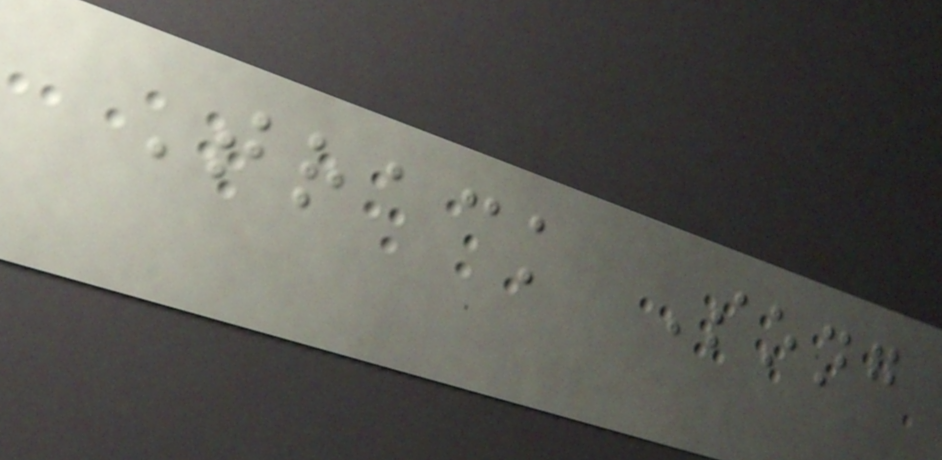Track Song
